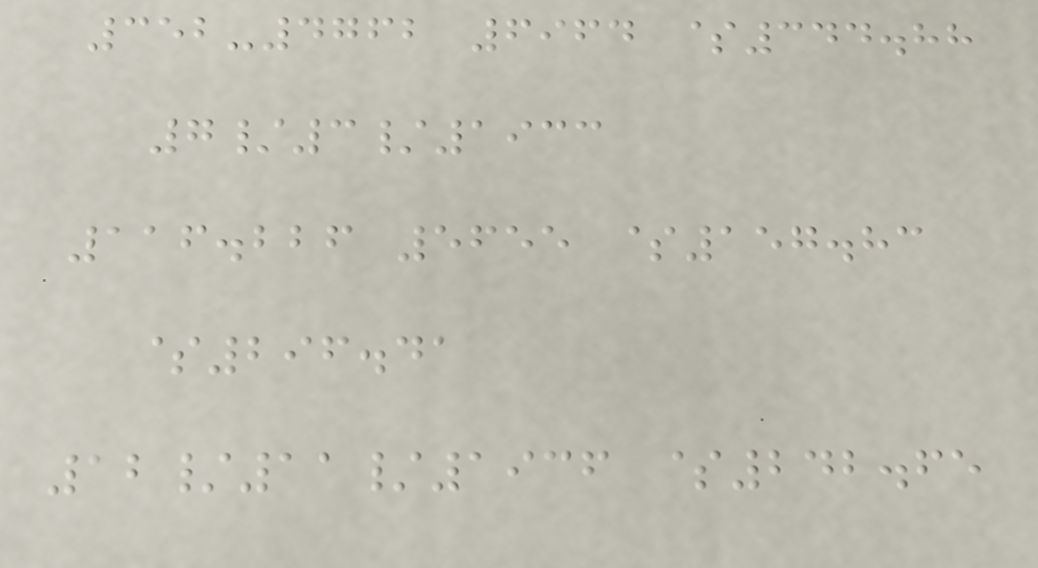352-4762 6964 $344.88
7/3/1933
116.226 5655 $157.83
$296.41
12/11/1936 $242.65
